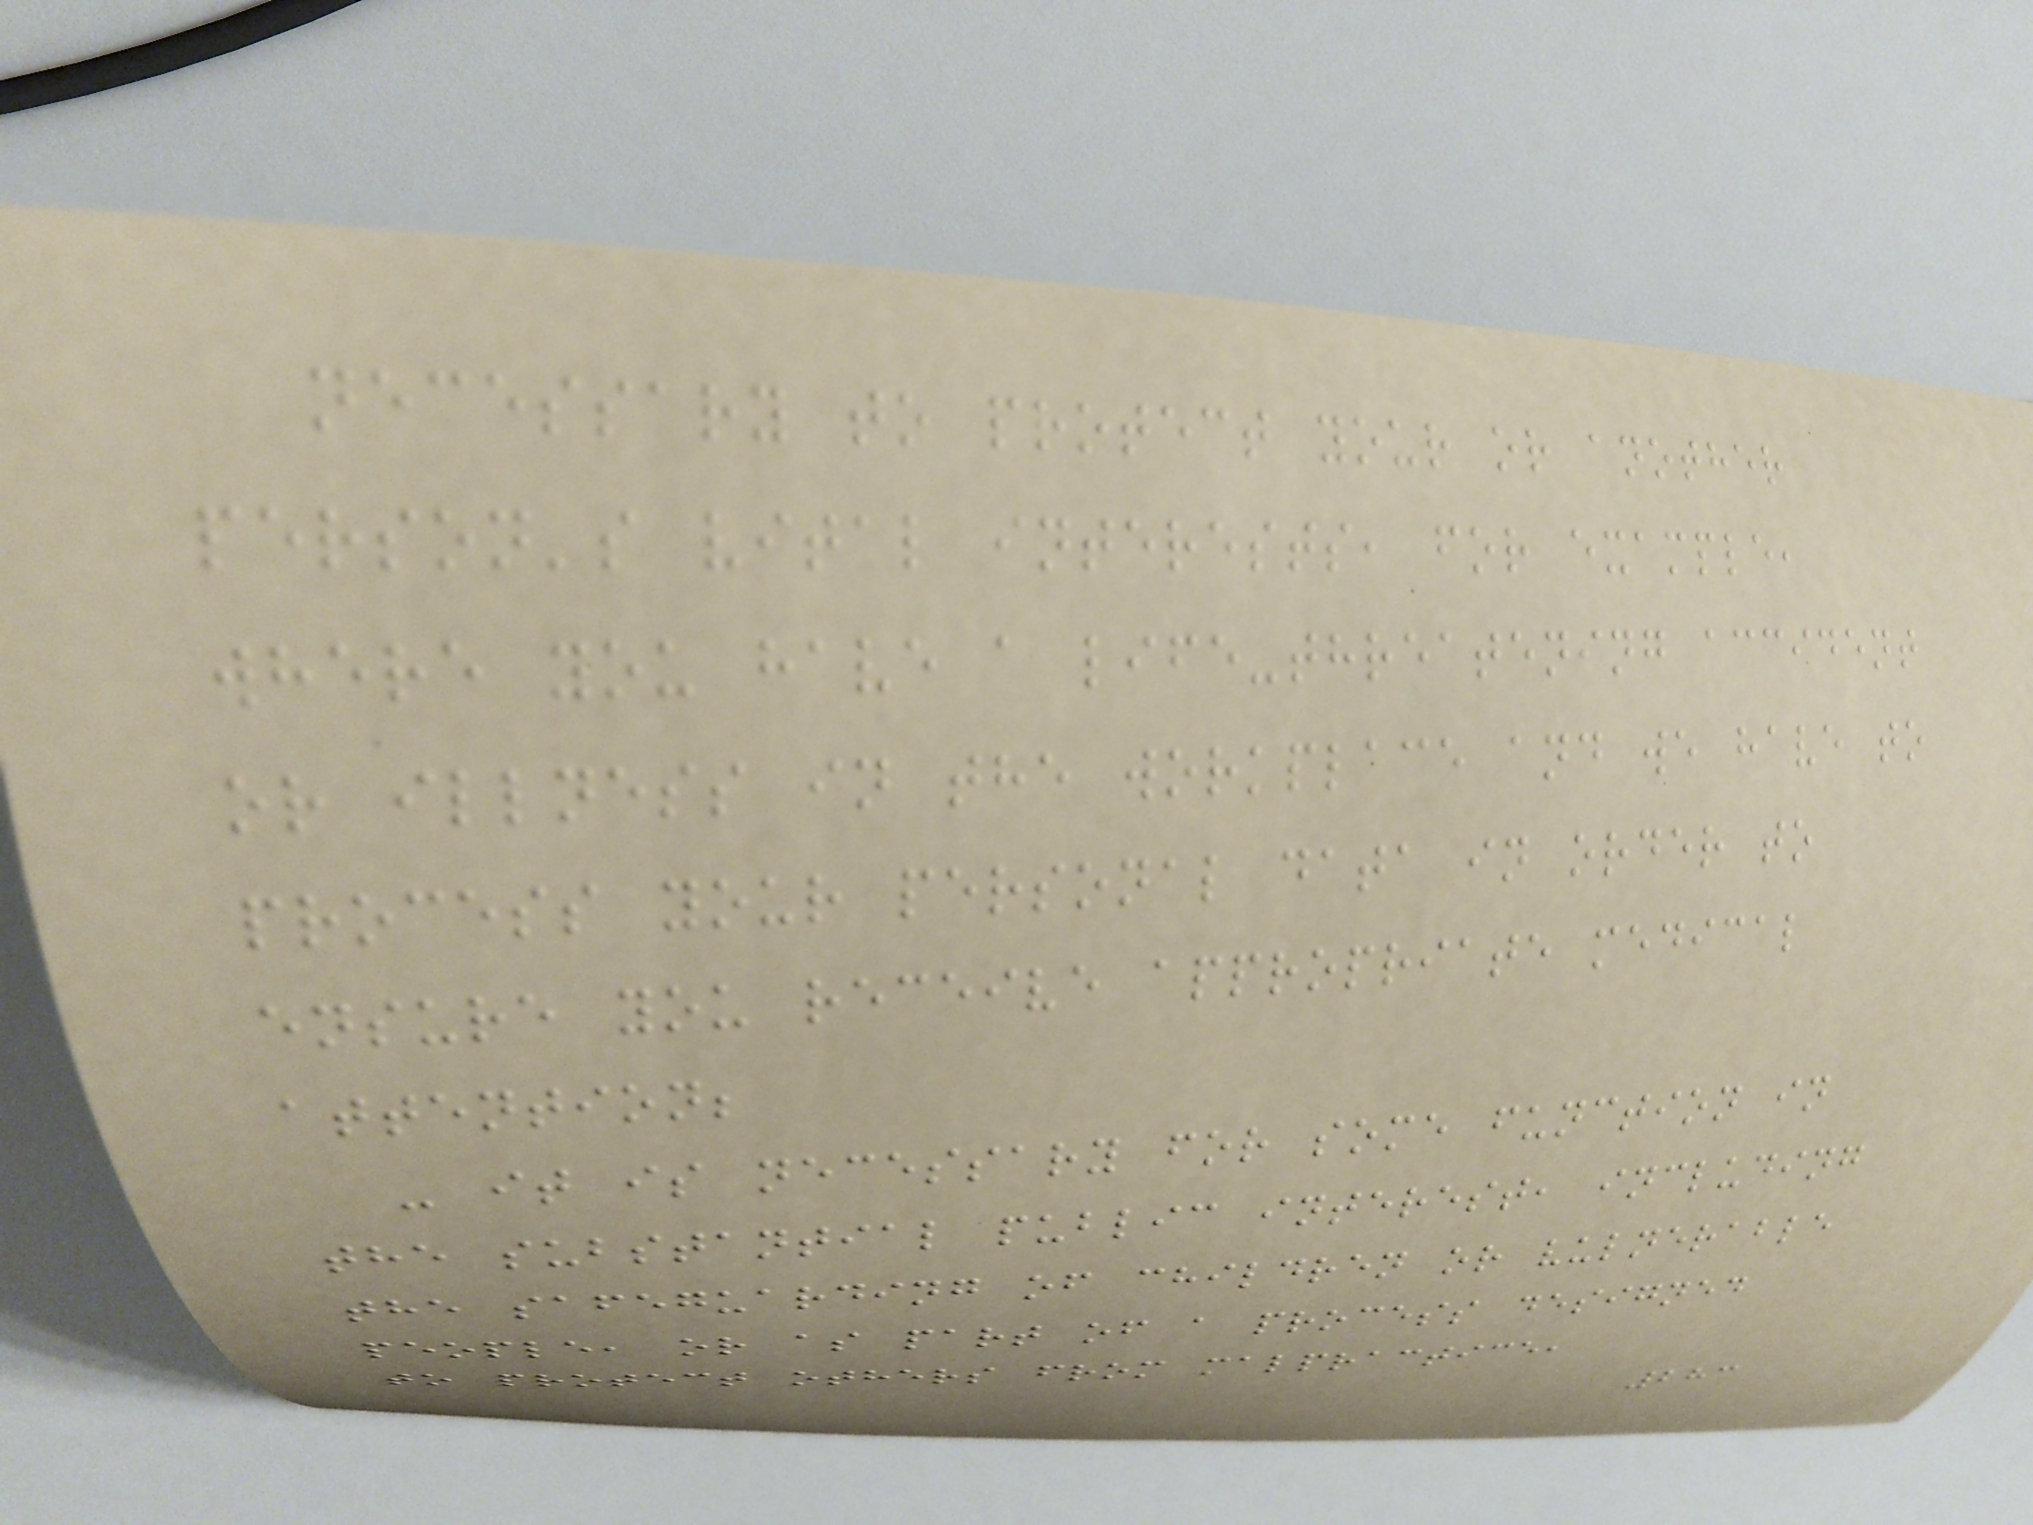necessary to protect your or another
person's vital interests, for example,
where you have a life-threatening accident
or illness in the workplace and we have to
process your personal data in order to
ensure you receive appropriate medical
attention;
- it is necessary for some function in
the substantial public interest, including
the safeguarding of children or vulnerable
people, or as part of a process designed
to protect others from malpractice,
283
